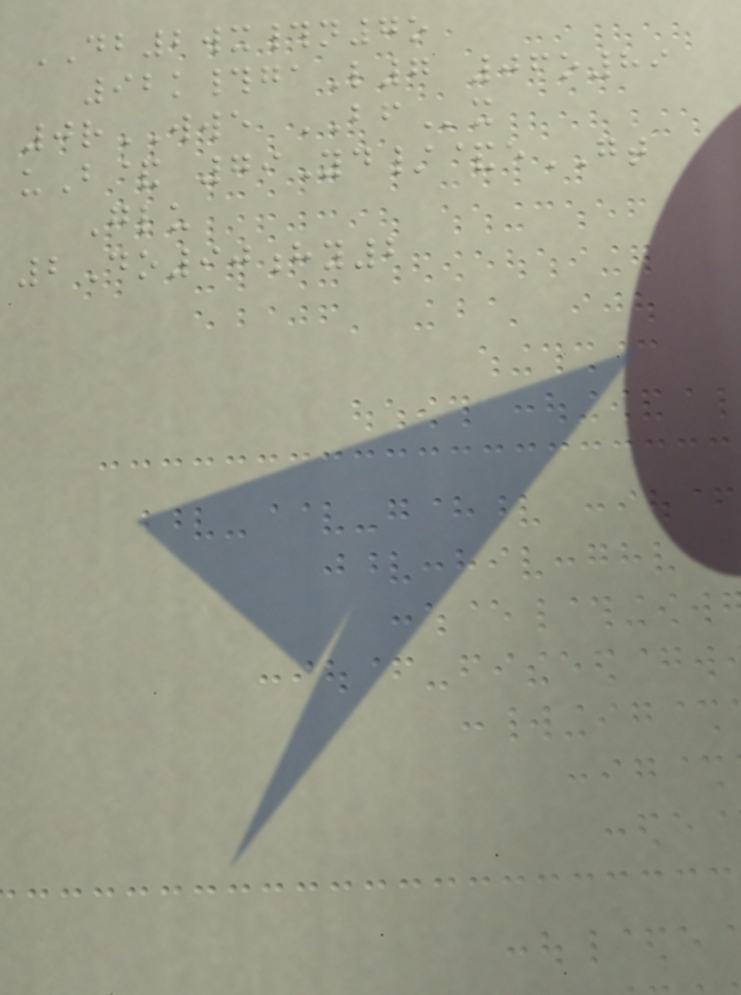DB2wx#n7o
92k#gaL7 06o89
0rWWE BFx
uB& 79Yd/&eGT
Glu
2Do90hy2
